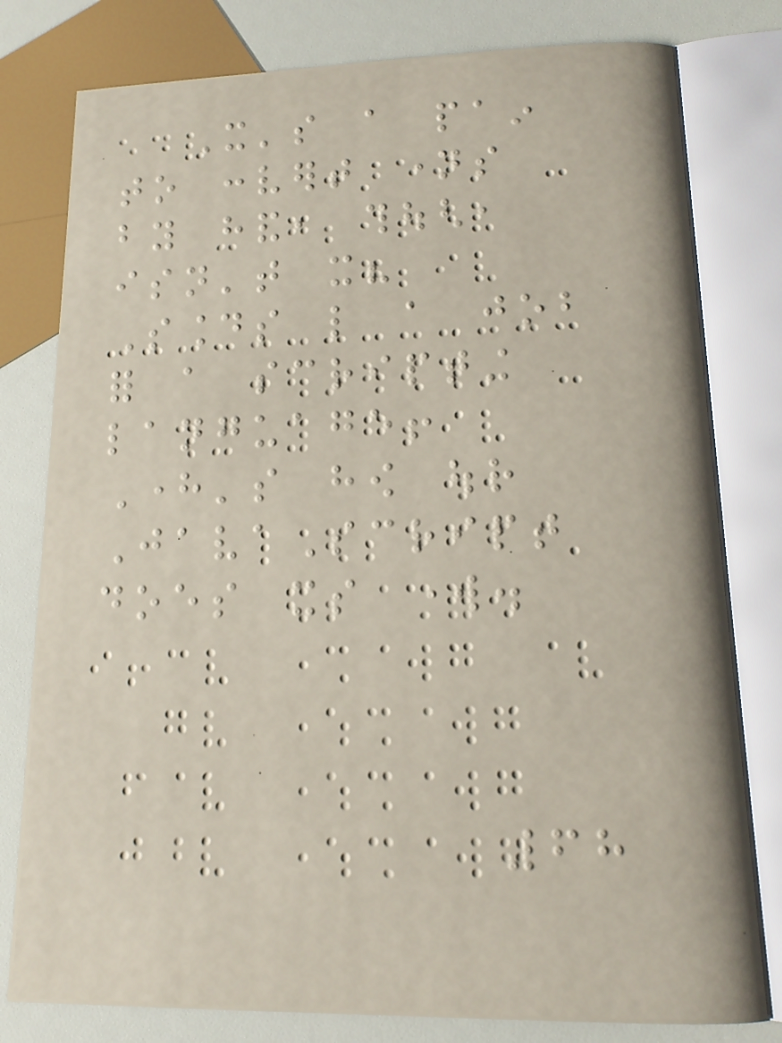It's a pain
to convert names
by hand, though,
isn't it?
Sounds like a job
for a scripting
language!
Here's how our
JavaScript
does its work.
68
